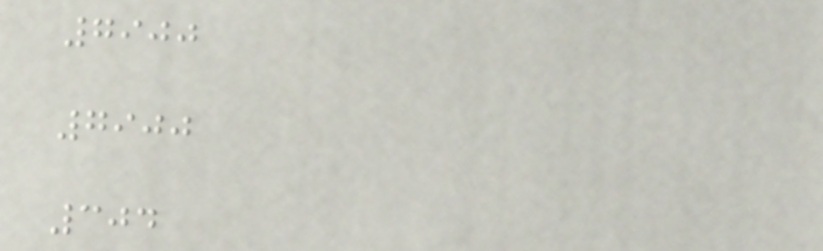7900
7900
304
